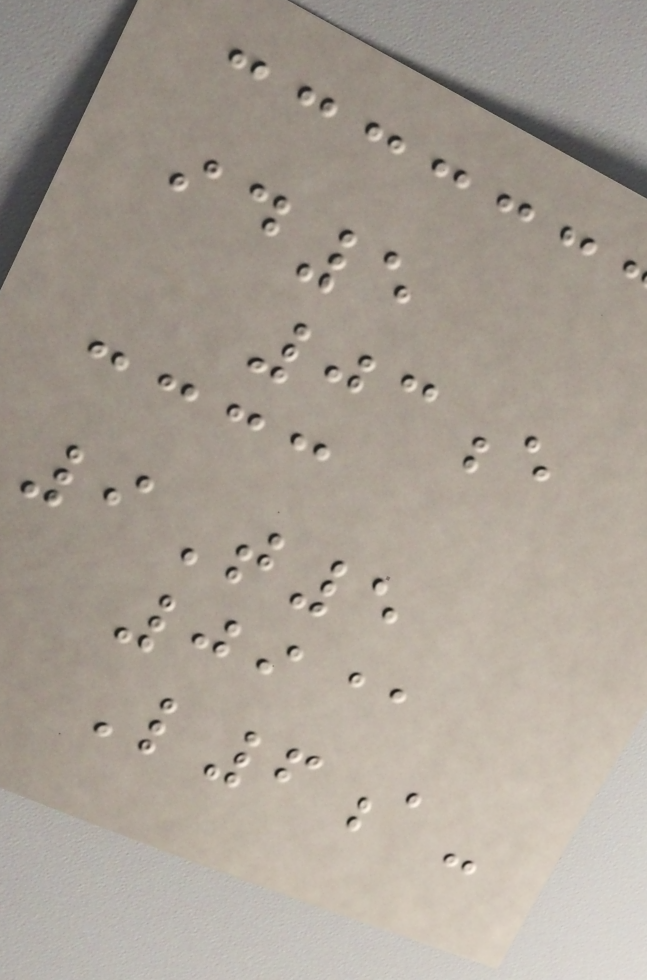id5
03e
9T5
09@
L6a-
